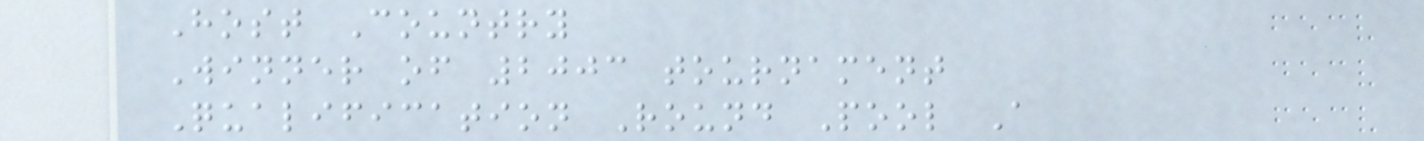Host Country
Winner of 2003 tournament
Qualification Round Pool A
